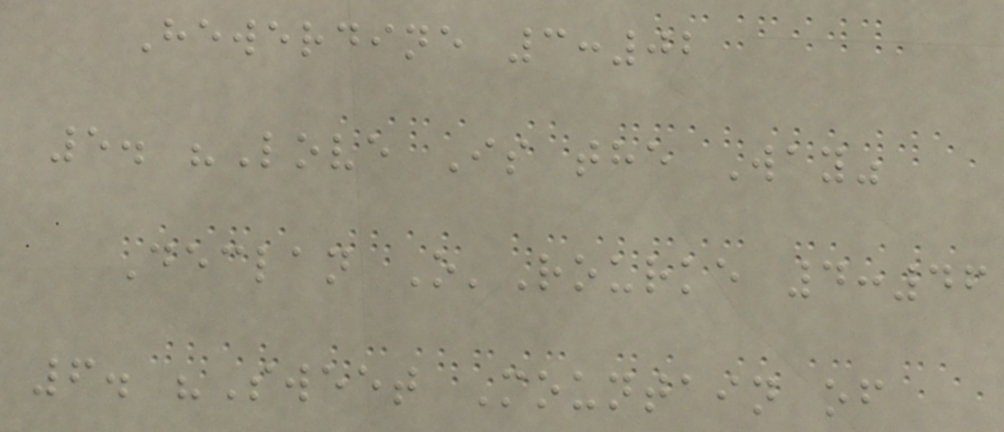Hewerdine 3:02
5. "Love Is the Way"
Declan O'Rourke 4:46
6. "Sweet Mountain of
